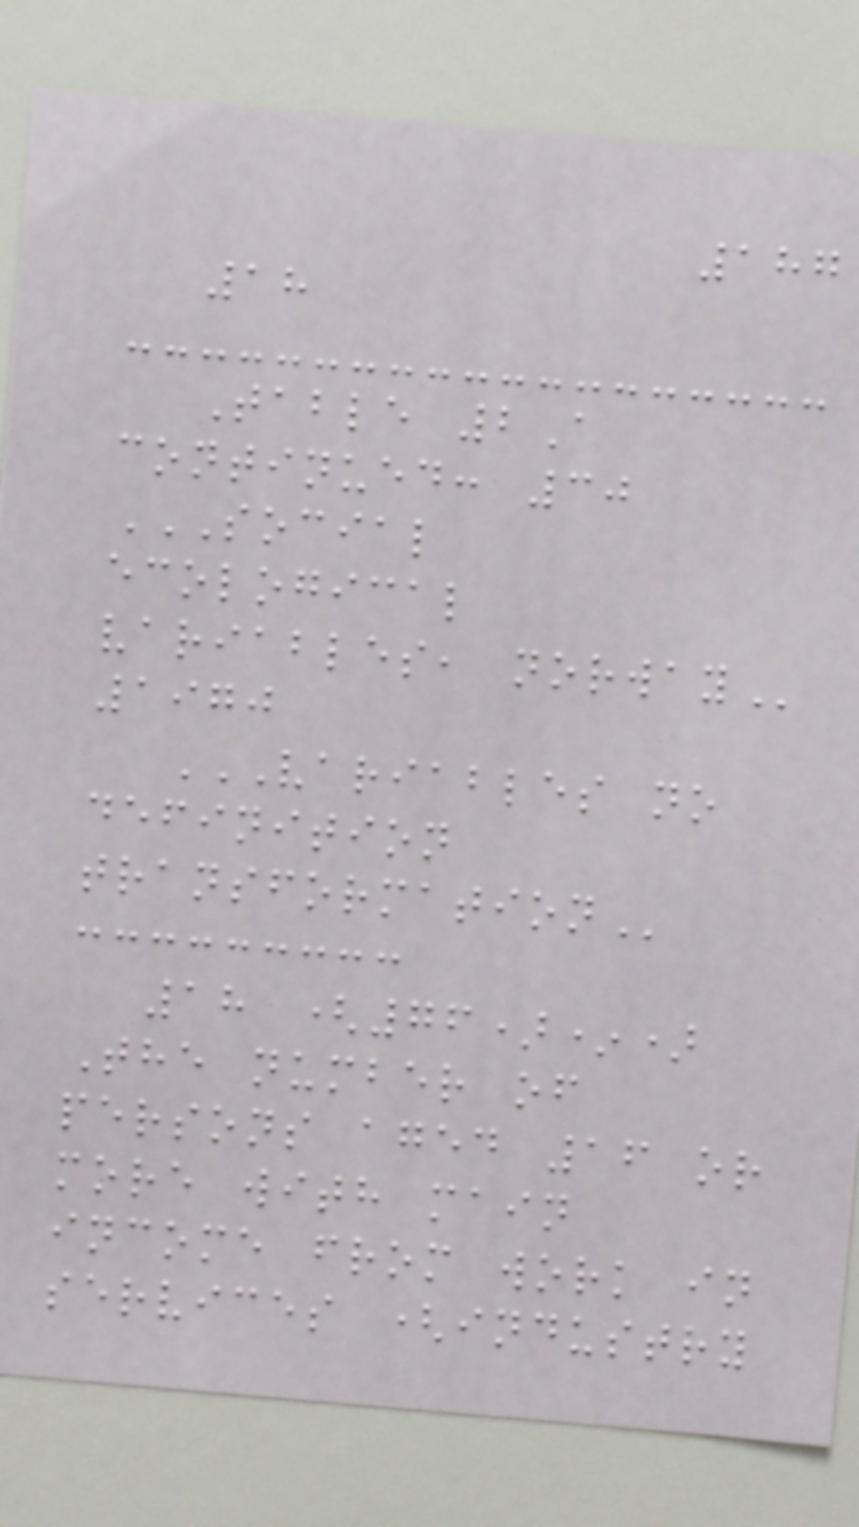187
18
Table 2A
continued: 30
SOCIAL
ECOLOGICAL
VARIABLES, NORWAY
1970
VARIABLES NO
DEFINITION
TRANSFORMATION
18 (76)*)
The number of
persons aged 16 or
more with main
income from work in
services (industry
